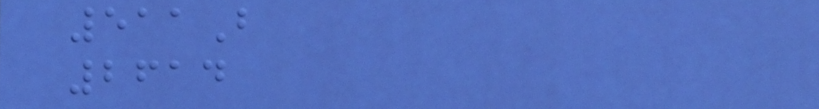511B
2614
